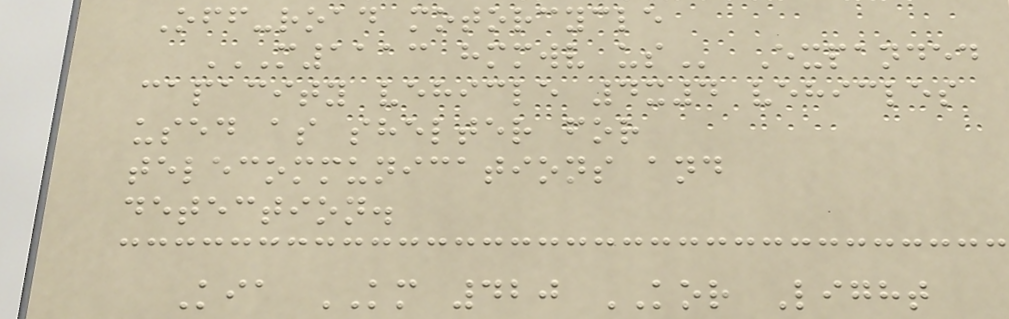Off-road motorcycle
M1113 HMMWV US Expanded
capacity vehicle 4x4 vehicles
used as shelter for
telecommunications and
detection.
Kia KM 420 KOR Light
